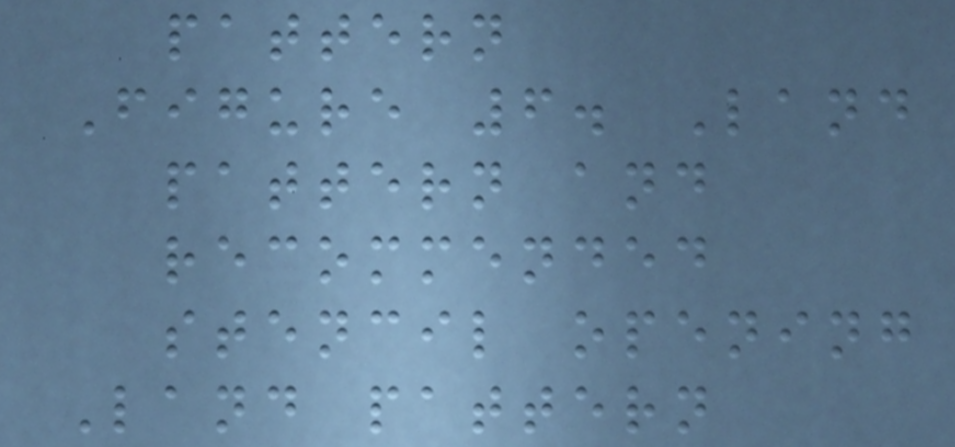pattern
Figure 6. Land
pattern and
recommended
stencil opening
Land pattern
